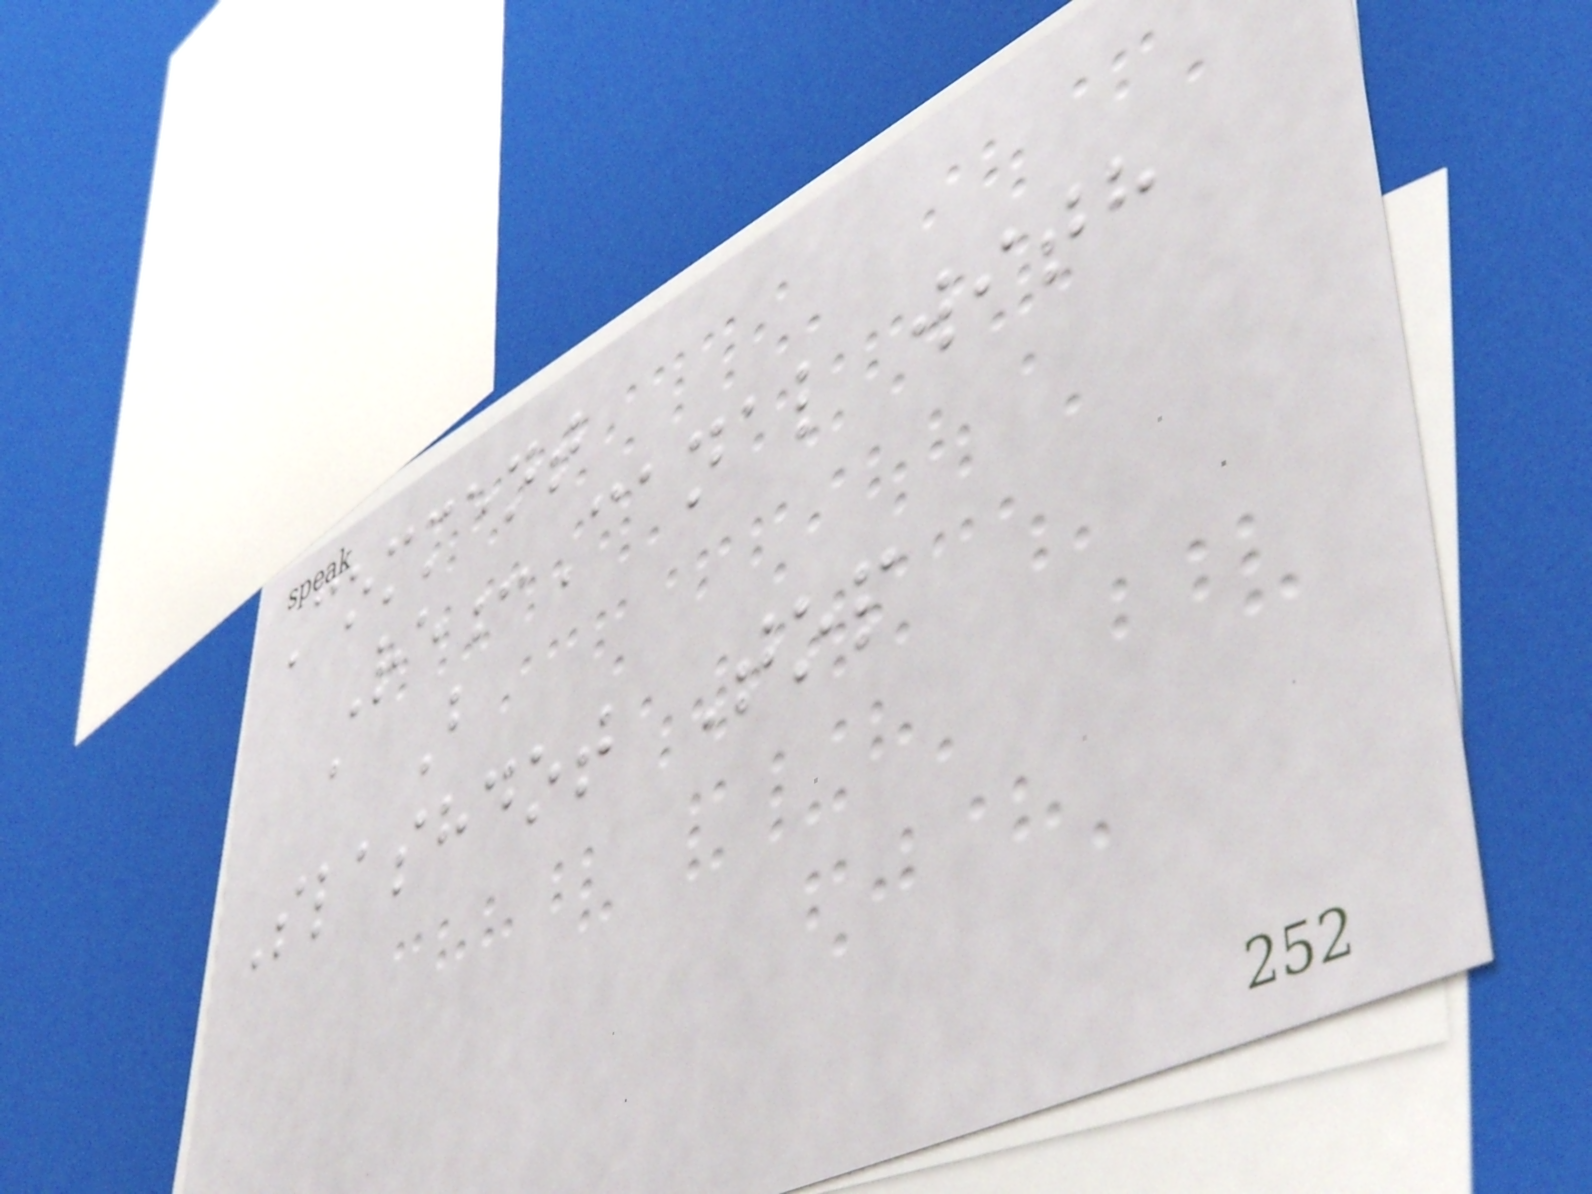Comment
Re:Canal with
a B
Slashdot Top
